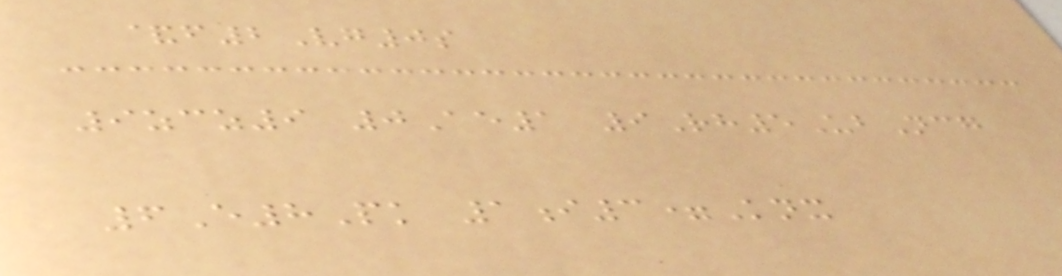&f2Vg0s
9zcz9 0Ae1 9Rh5UbNcg
6E8Pk 1i3=Knx
